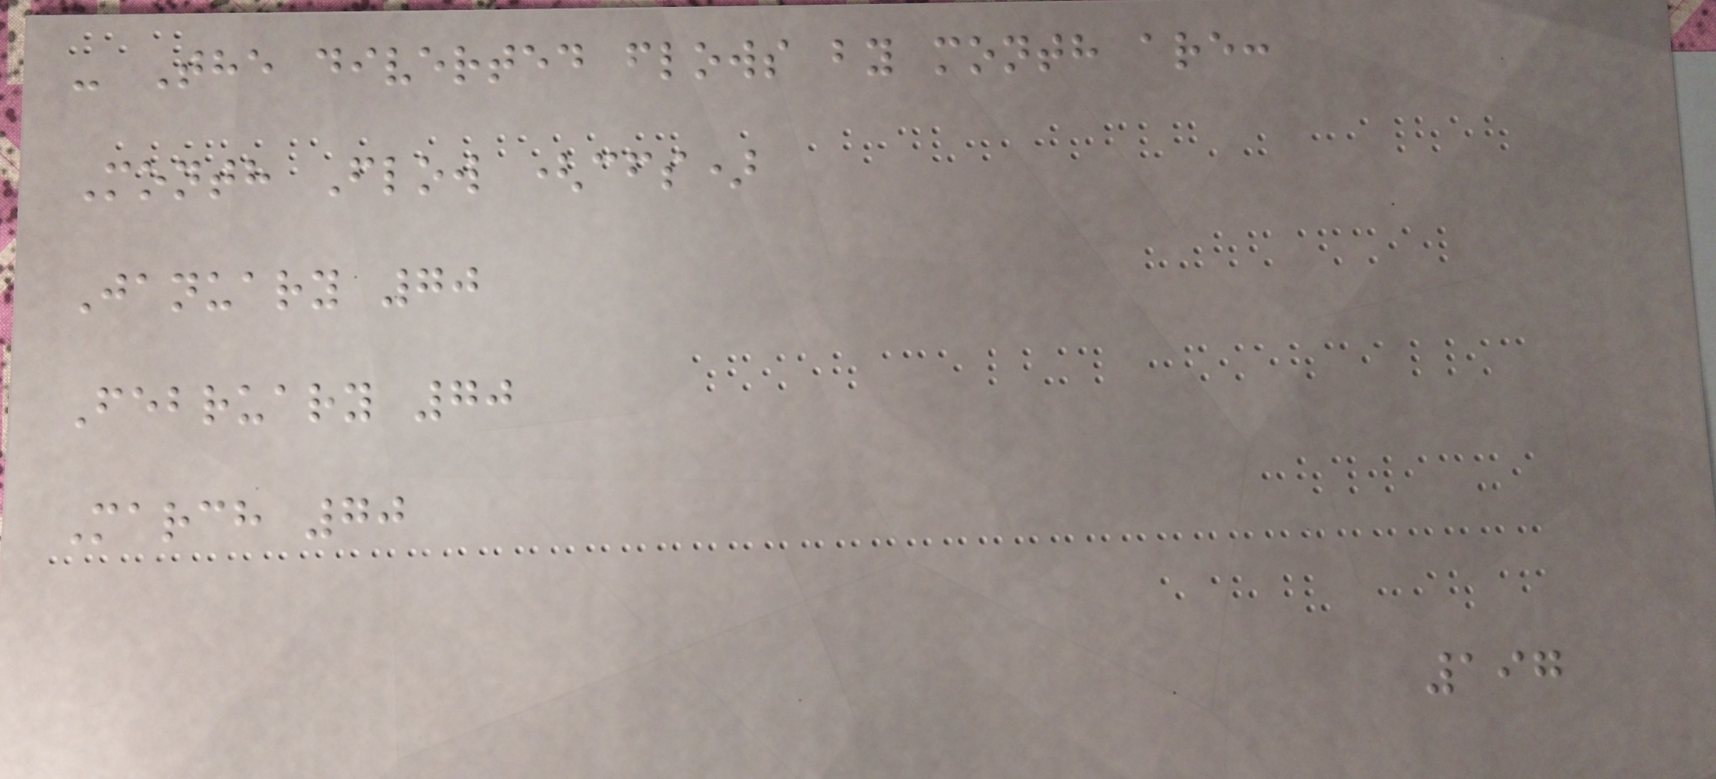- The diverted flows by month are:
Month Flow (cfs)
January 70
February 70
March 70
197
